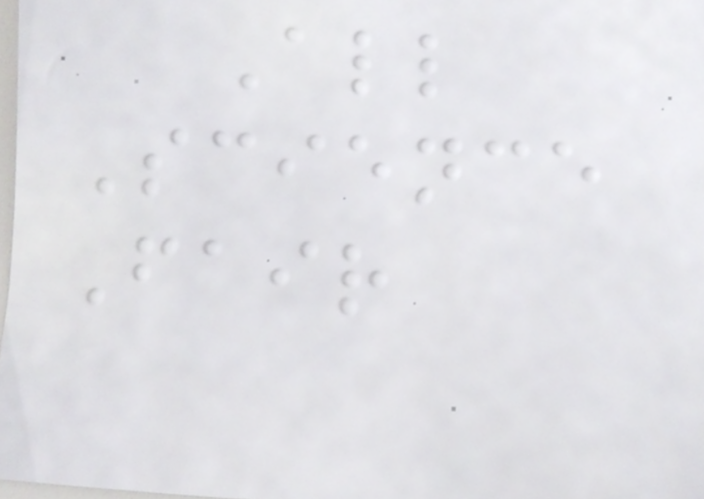All
Science
Fair
